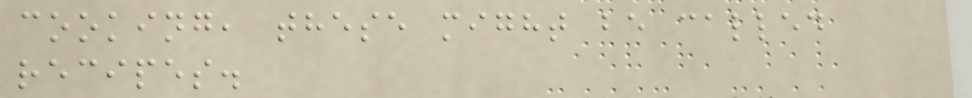cooking, these might be called
recipes.
